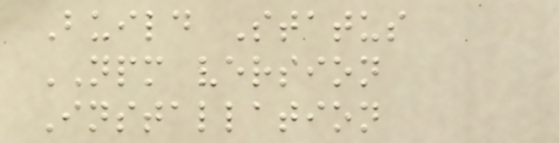Build Status
NPM version
Installation
